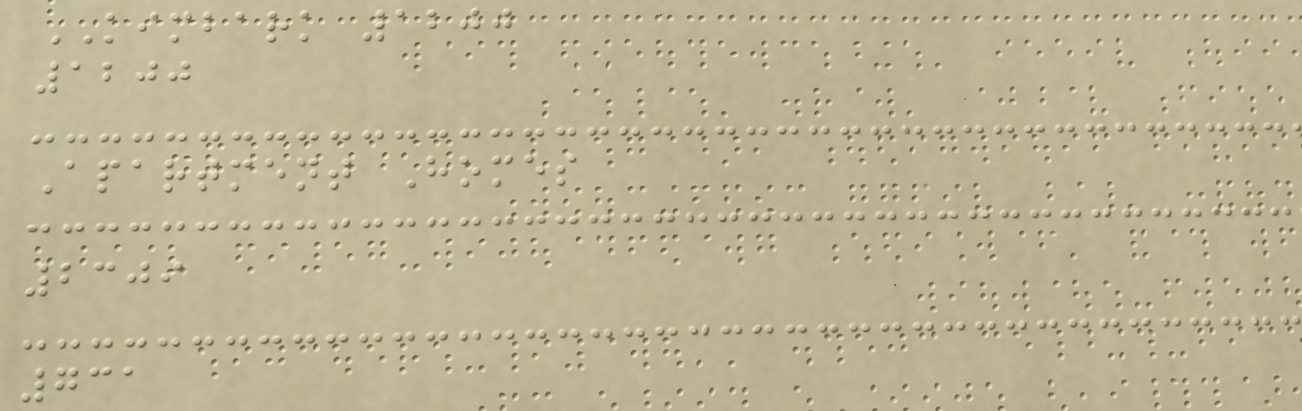KIMBARK 1200
1200
Apartment Homes
2309
731
